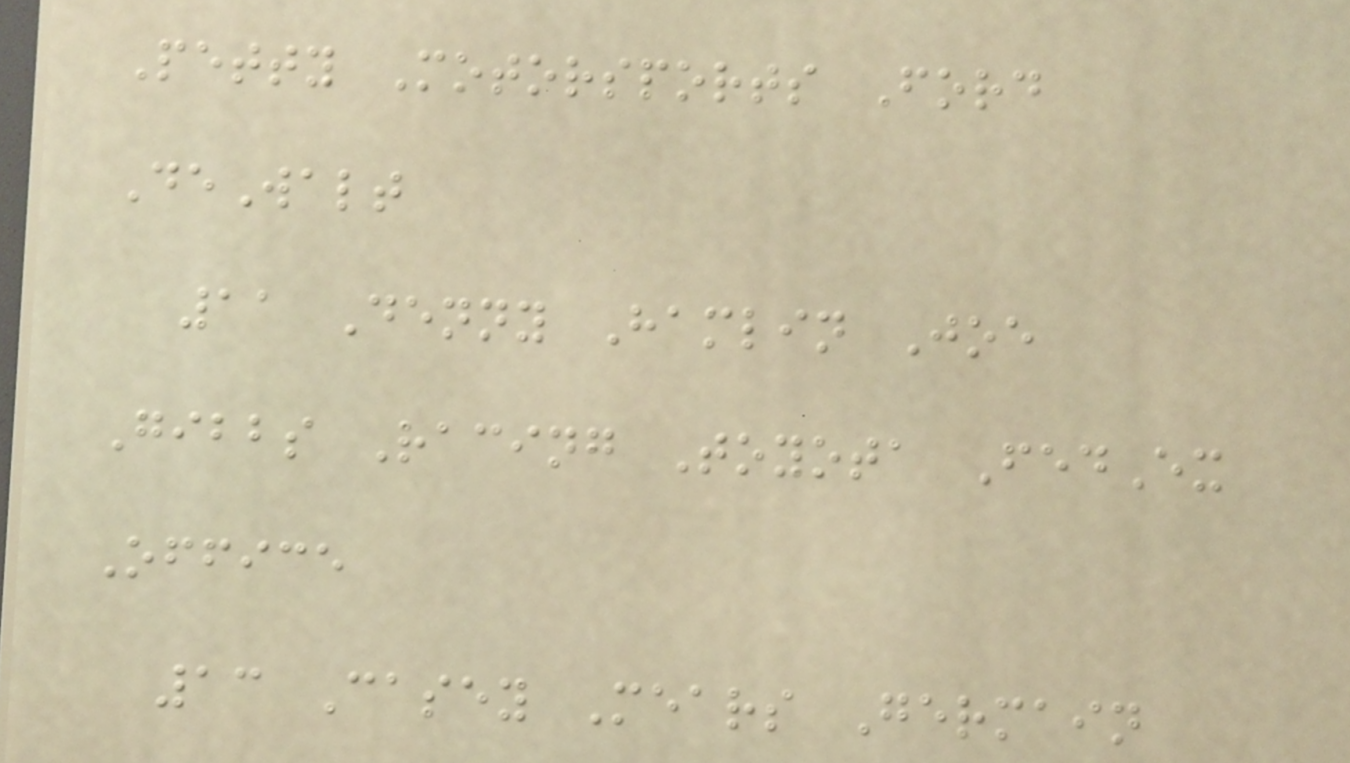Petty Motorsports Ford
DeWalt
11 Denny Hamlin Joe
Gibbs Racing Toyota FedEx
Office
13 Casey Mears Germain
